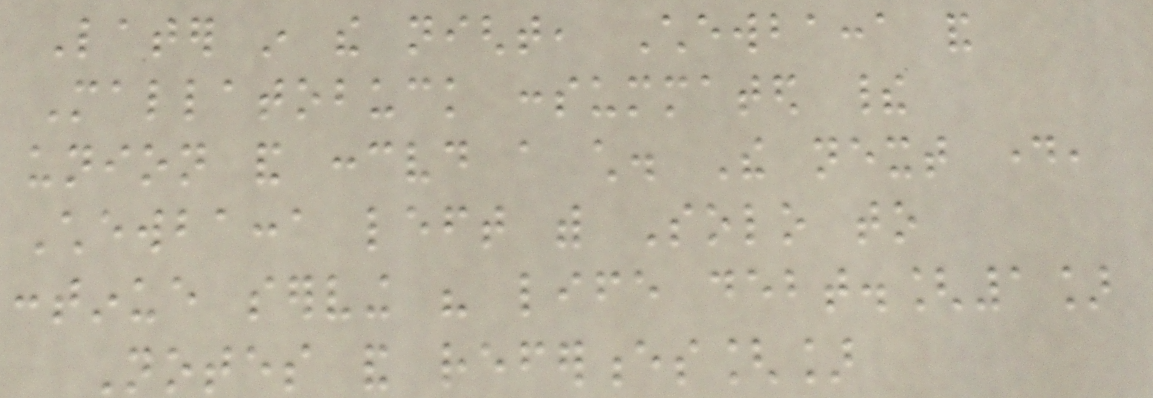Later in the night, Chewbacca and
Mallatobuck consummated their
union and conceived a child. The next day,
Chewbacca left with Solo to
continue serving his life debt.[1]
Notes and references[]
